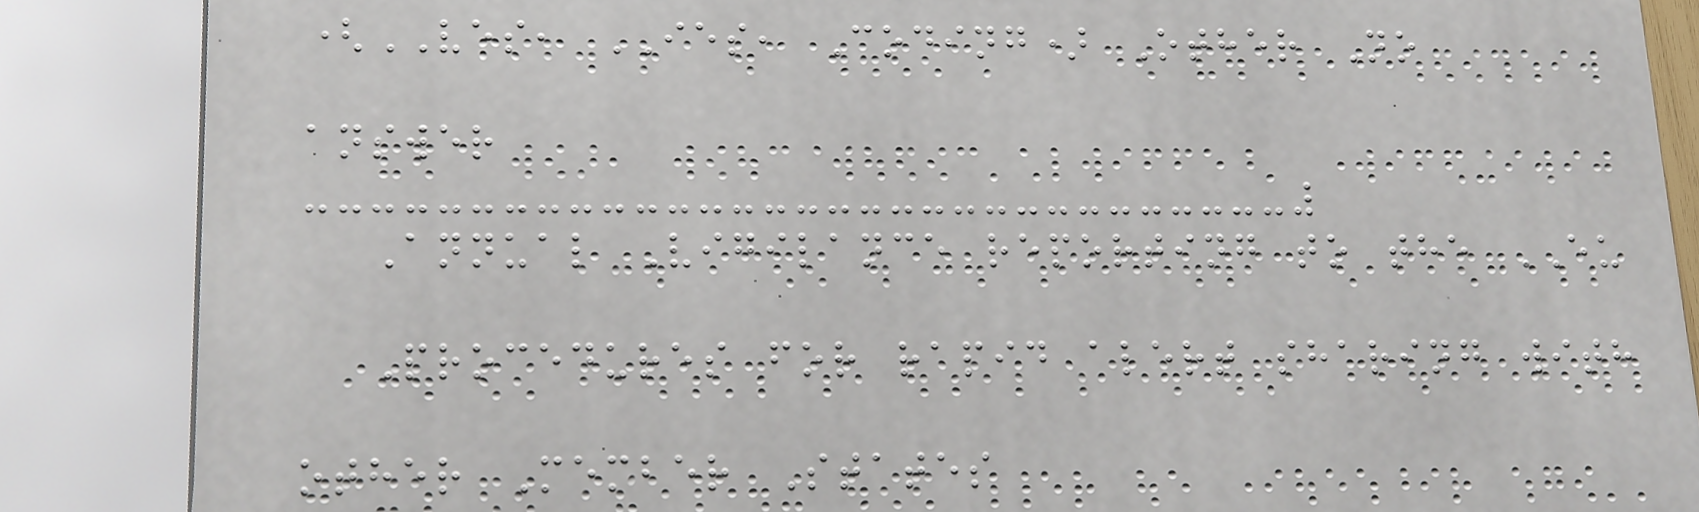(VES, IES, Coding) Other No
answer
Annual Vigilance reporting to the EU
Procedures for rapid alert sharing with
other Member States
